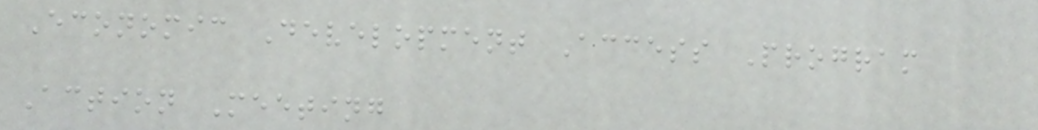Economic Development Access Program
Action Meeting
